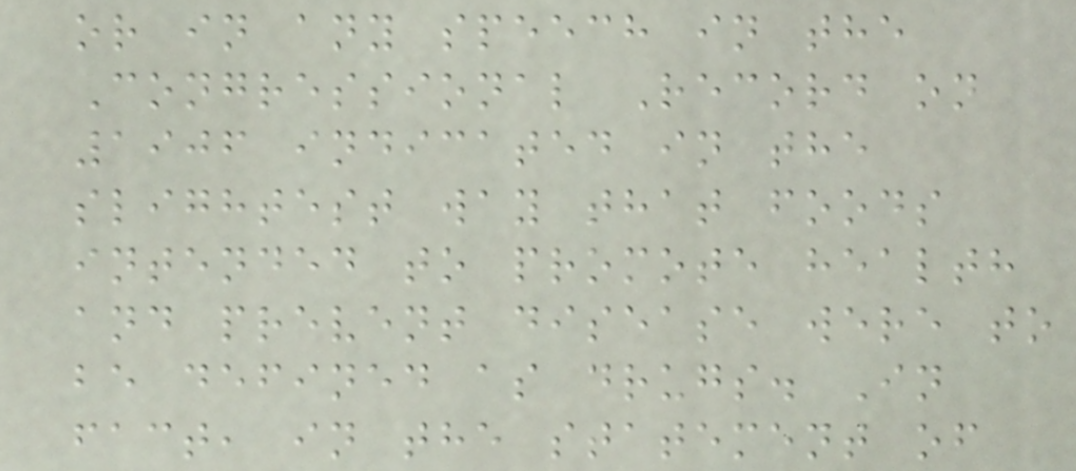or in any speech in the
Congressional Record on
1906 indicated in the
slightest way that foods
intended to promote health
and prevent disease were to
be defined as drugs. In
fact, in the statement of
